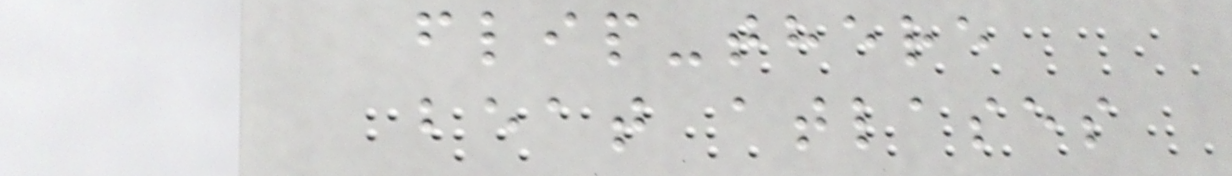flip-there
beat atlases
